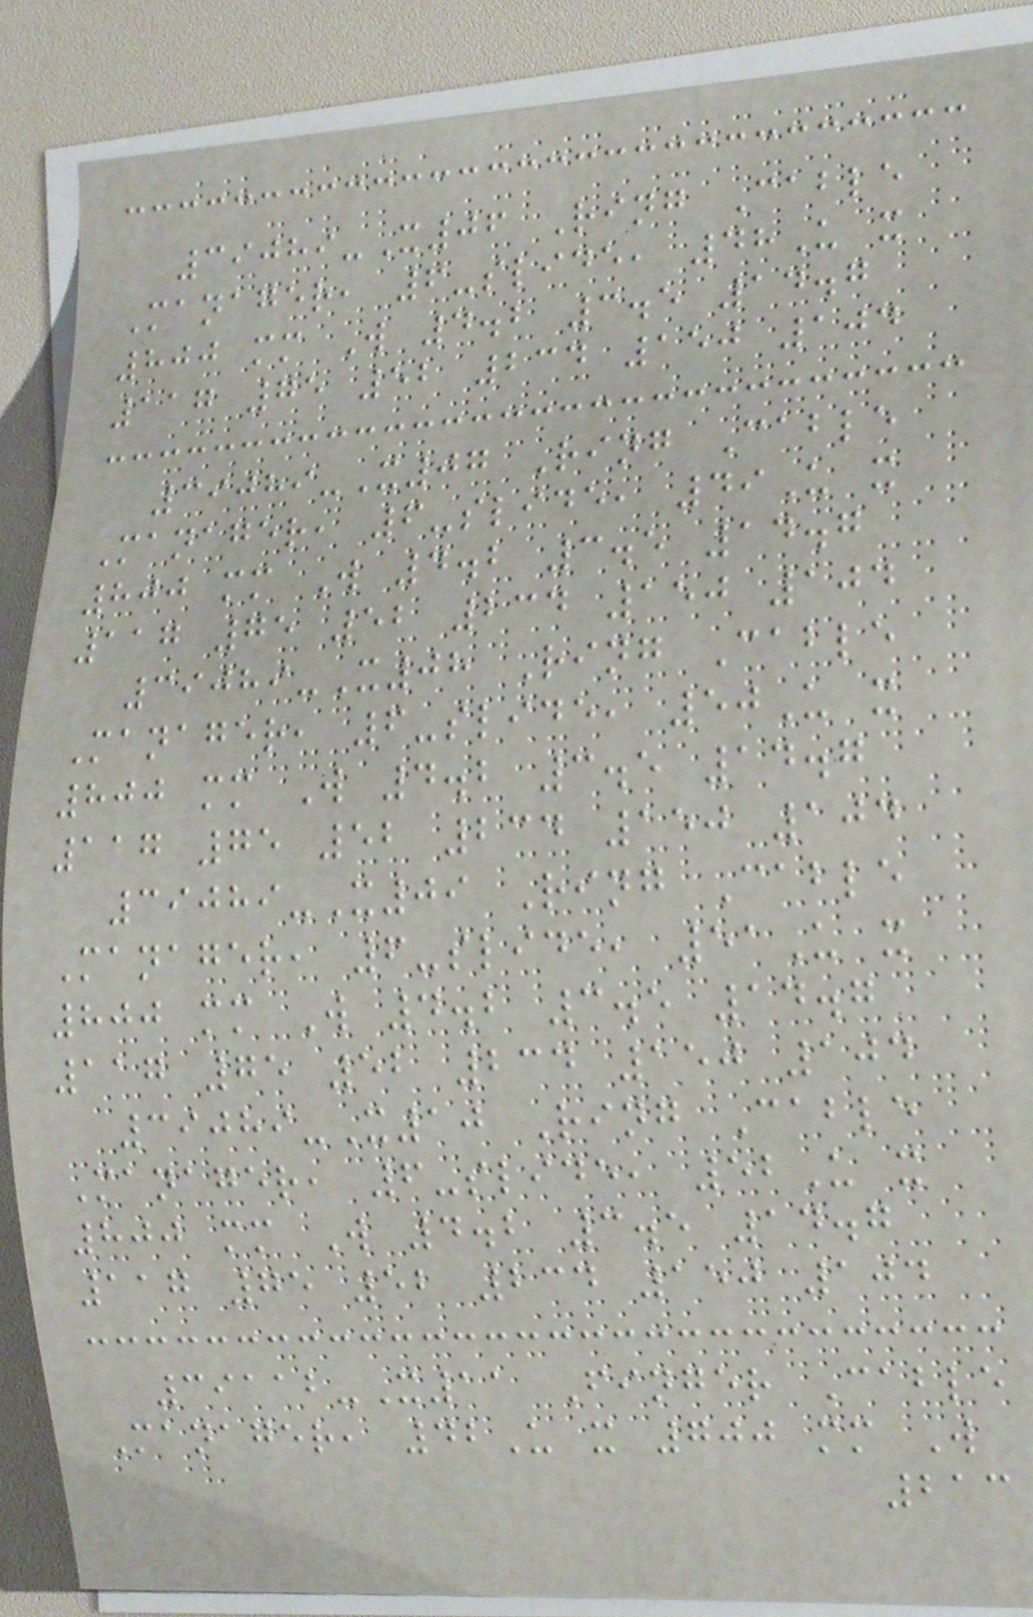39089-X06 Ring Cable
Manager, 6-slide, 48U x
800 mm W 4.2 3.5 14.7
117 75 52 234 150 104
39089-X07 Ring Cable
Manager, 6-slide, 49U x
800 mm W 4.2 3.5 14.7
117 75 52 234 150 104
39089-X08 Ring Cable
Manager, 6-slide, 50U x
800 mm W 4.2 3.5 14.7
117 75 52 234 150 104
39089-X09 Ring Cable
Manager, 6-slide, 51U x
800 mm W 4.2 3.5 14.7
117 75 52 234 150 104
39089-X10 Ring Cable
Manager, 6-slide, 52U x
800 mm W 4.2 3.5 14.7
117 75 52 234 150 104
39112-X11 Finger Cable
Manager, 42U x 700 mm W
213
